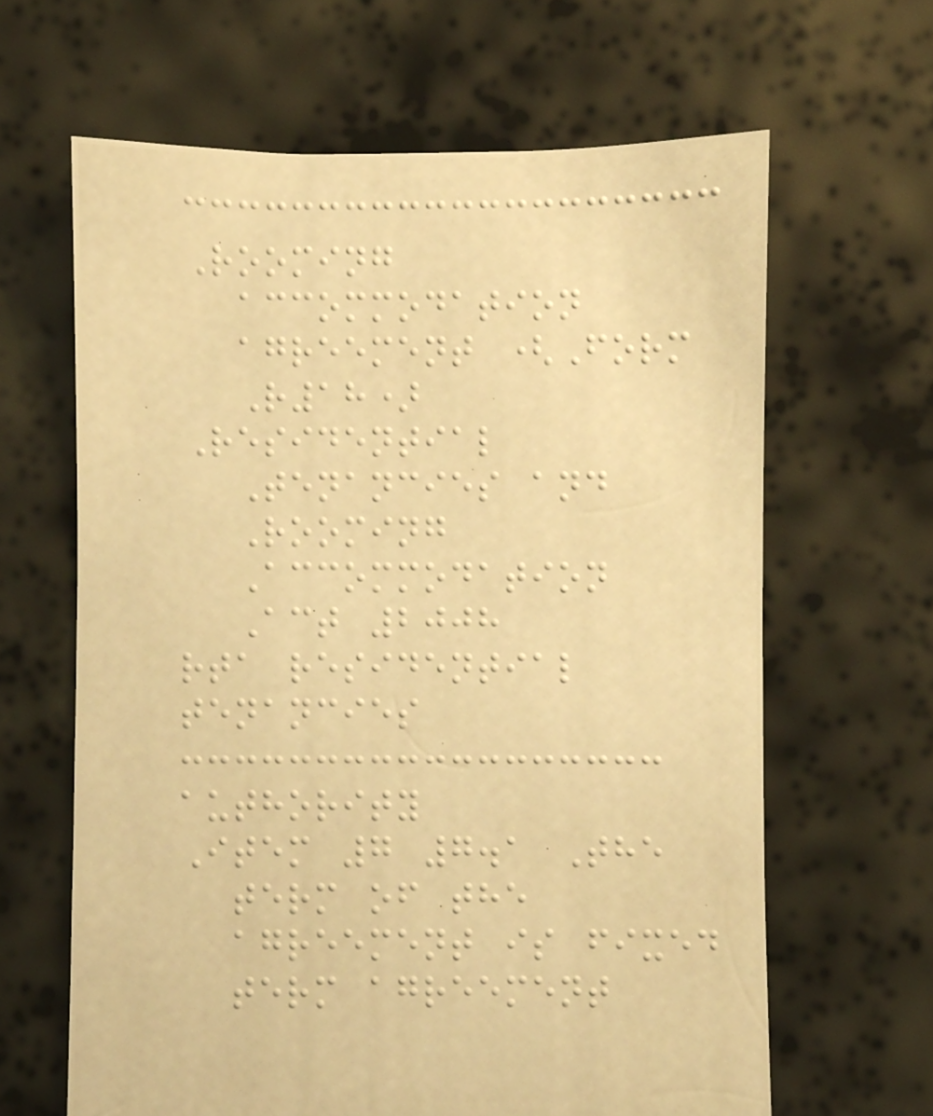Rooming
accommodation
agreement (Form
R18)
Residential
Tenancies and
Rooming
Accommodation
Act 2008
rta residential
tenancies
authority
Item 7 7.1 The
term of the
agreement is fixed
term agreement
